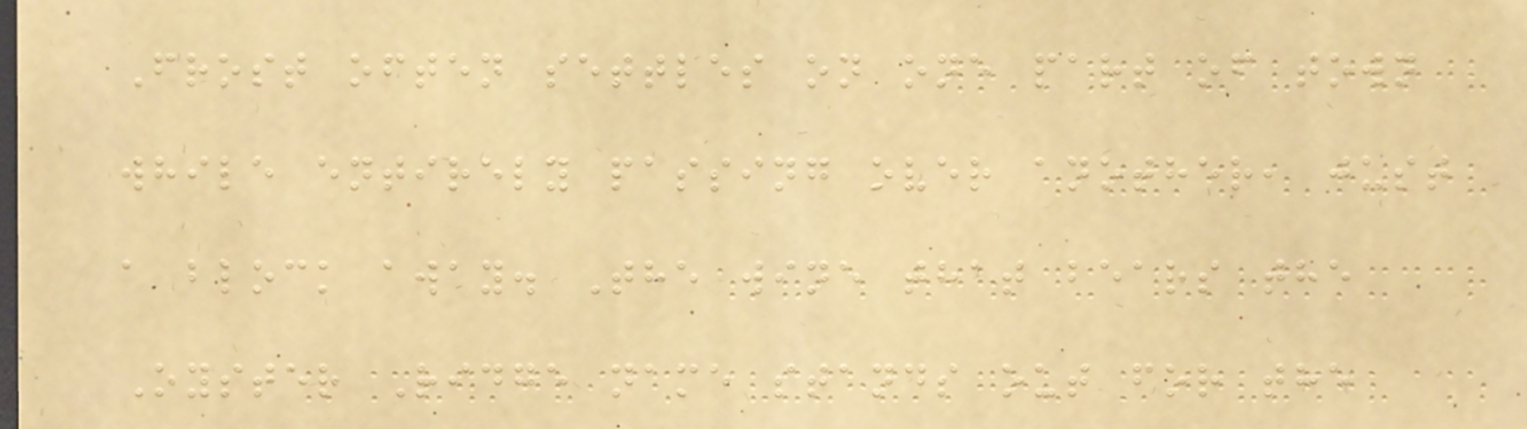Frost often settles on one part of town
while entirely passing over another, just
a block away. The wine that bears the
Oyster Ridge name stands out for the
